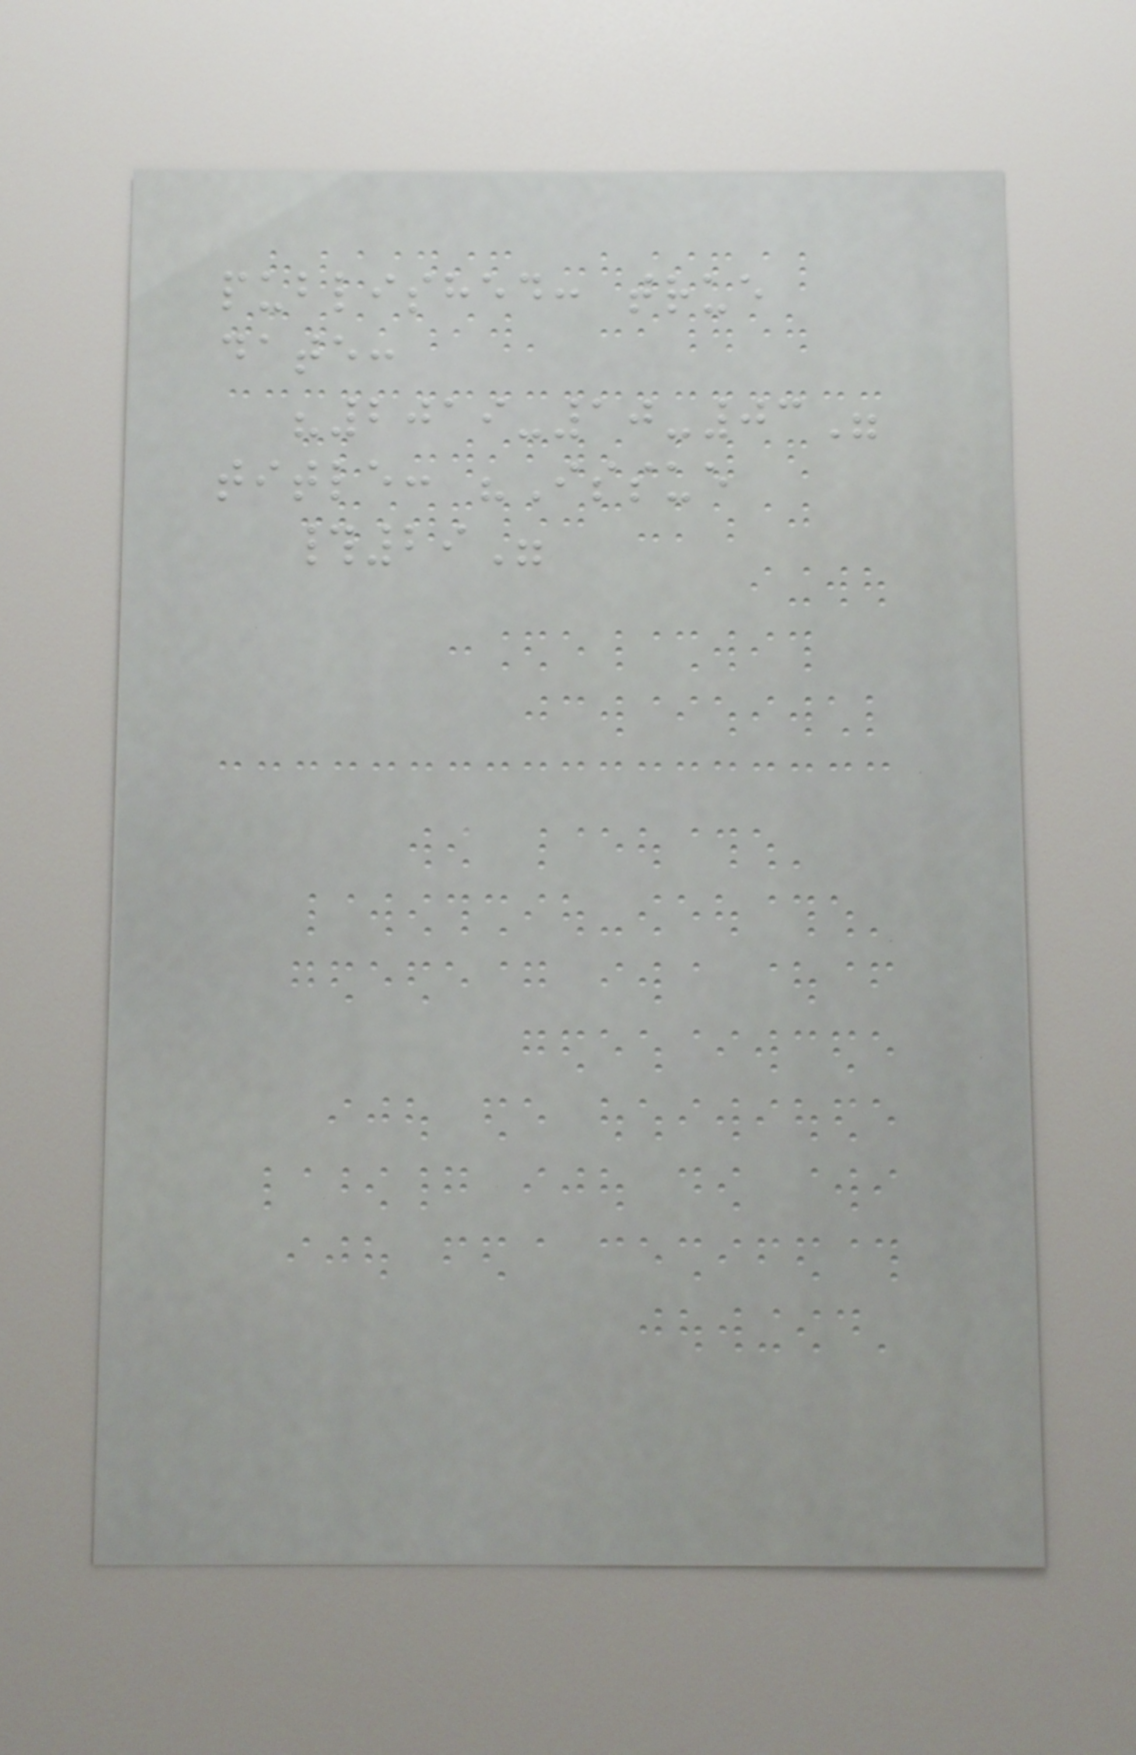published: true
date:
"2019-10-03"
title: "Issue
#29"
